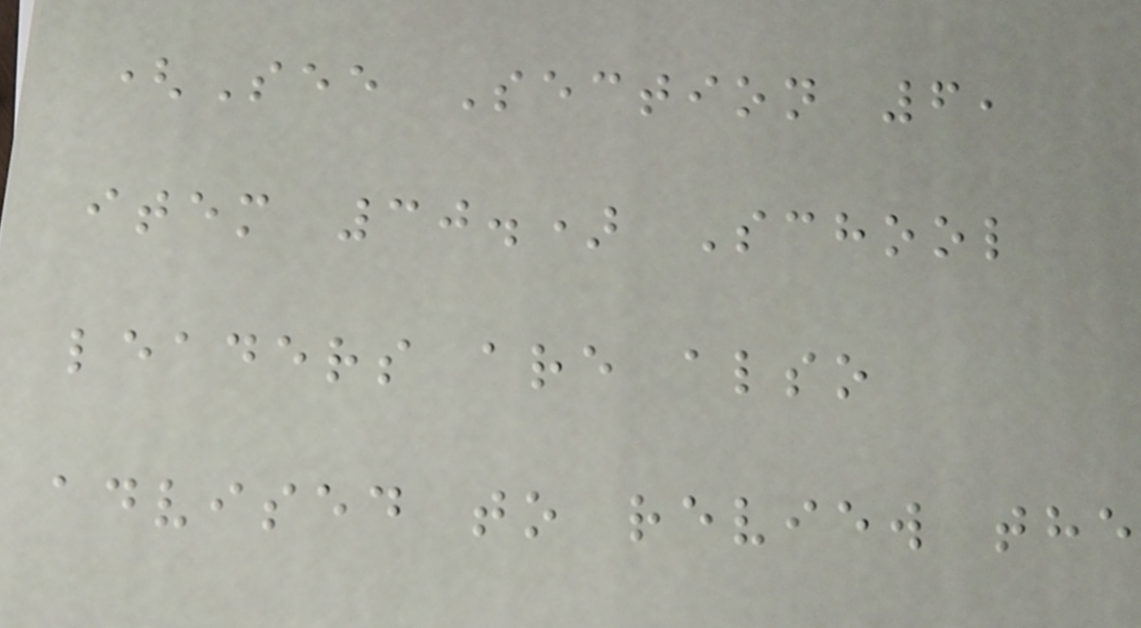(See Section 6,
item 30.) School
leaders are also
advised to review the
